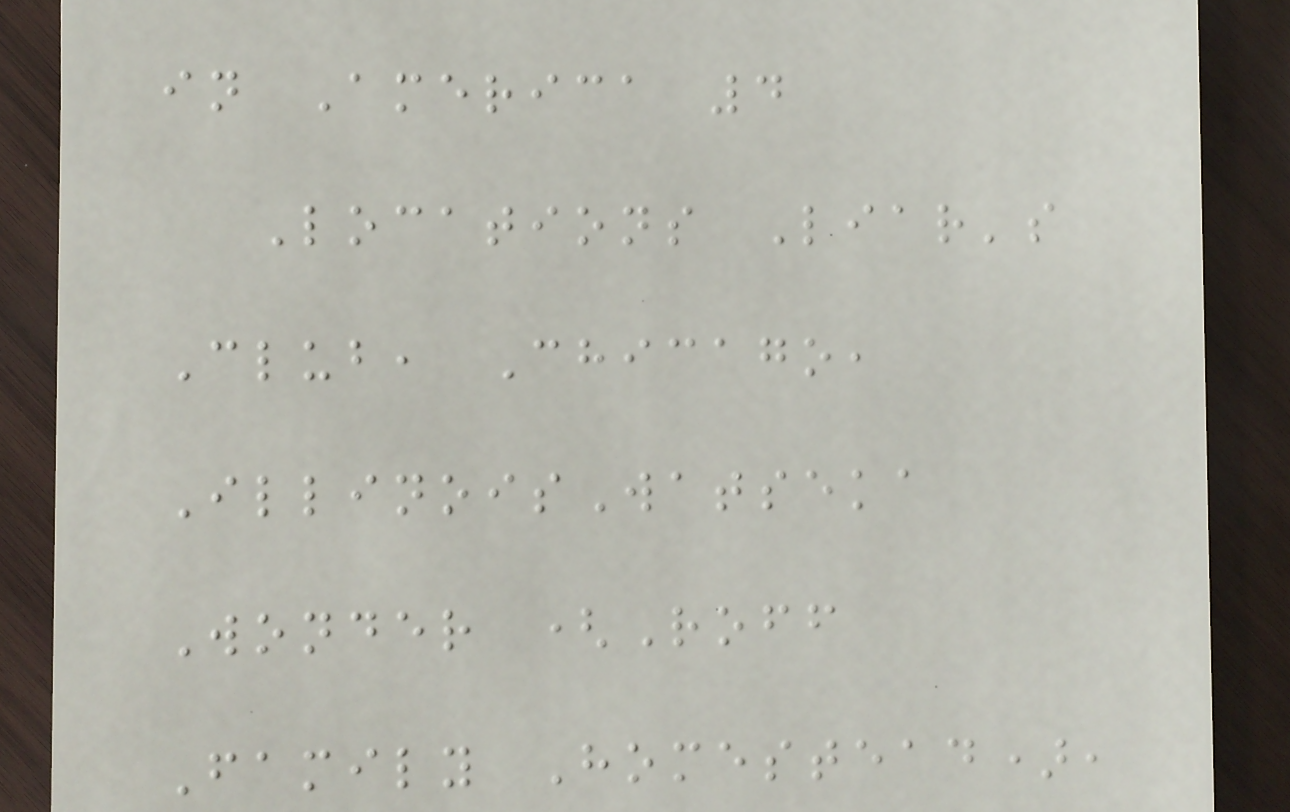in America 4
Locations Liar's
Club, Chicago,
IllinoisWatseka
Wonder (Roff
Family Homestead),
